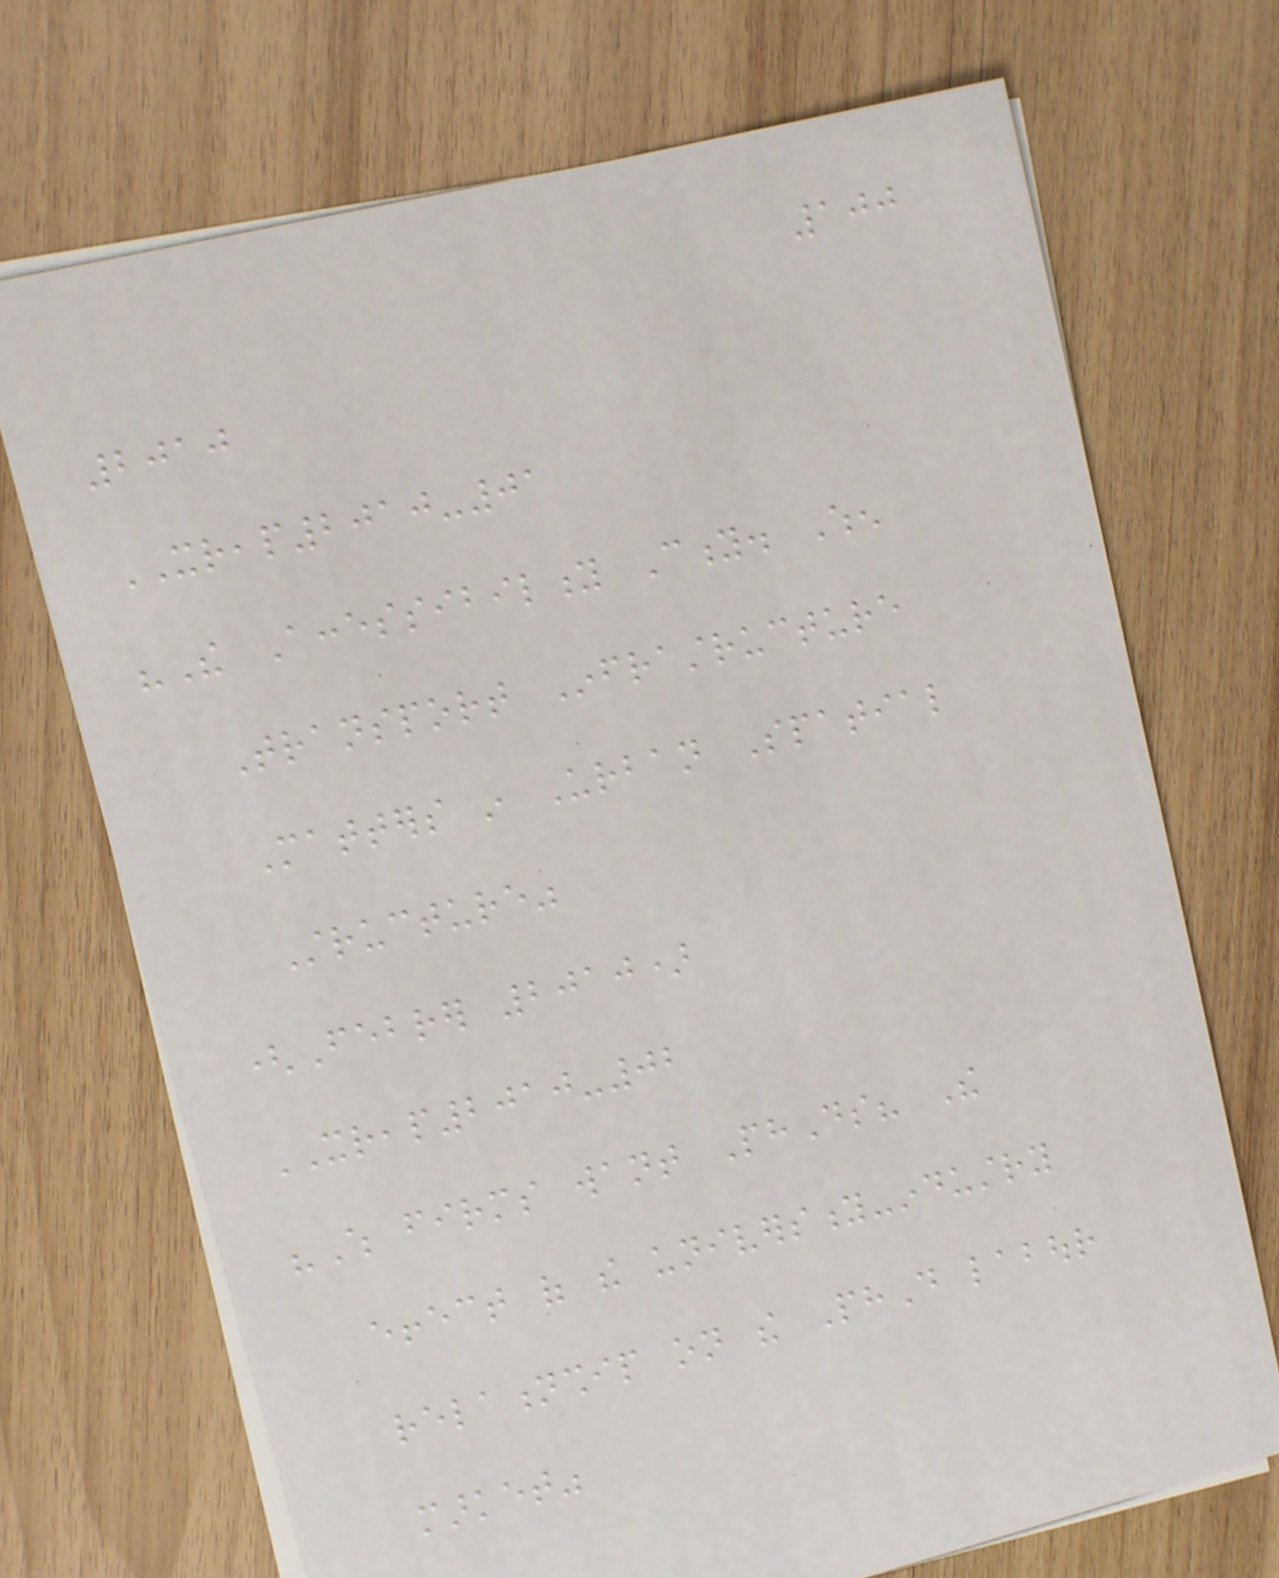100
2010
XREAP2010-01
"The Accessibility City. When
Transport Infrastructure
Matters in Urban Spatial
Structure"
(Febrer 2010)
XREAP2010-02
"Which firms want PhDs? The
effect of the university-industry
relationship on the PhD labour
market"
